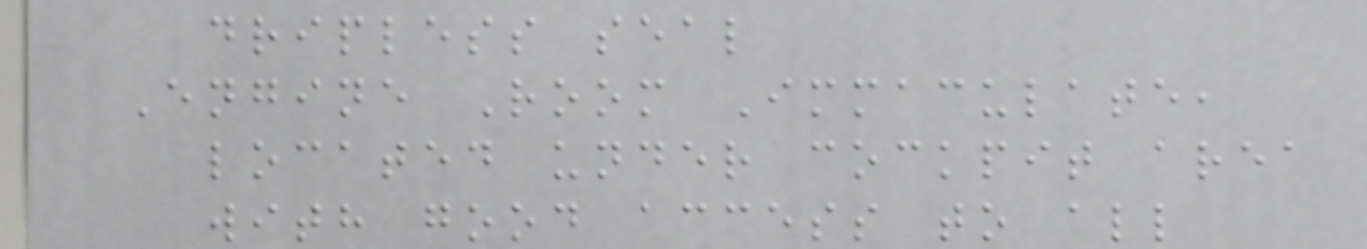dripless seal
Engine Room Immaculate,
located under cockpit area
with good access to all
